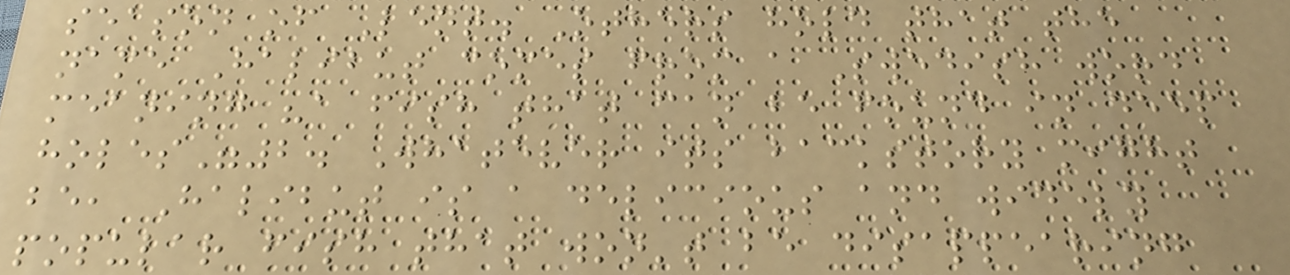season of Lent. Others hold that the
name Halibut comes from a Swedish word
meaning "a fish that can be found in deep
holes"2. Whatever its backstory might
be, Halibut is a delicious and widely
popular fish that won't be disappearing
